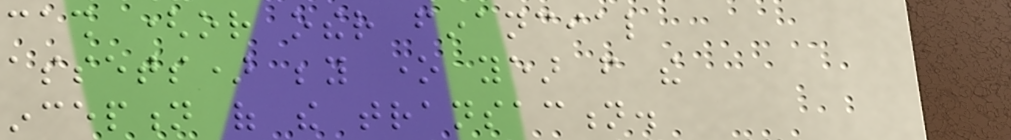cash (or other financial
assets) beyond one year from the
inception of the transaction.
